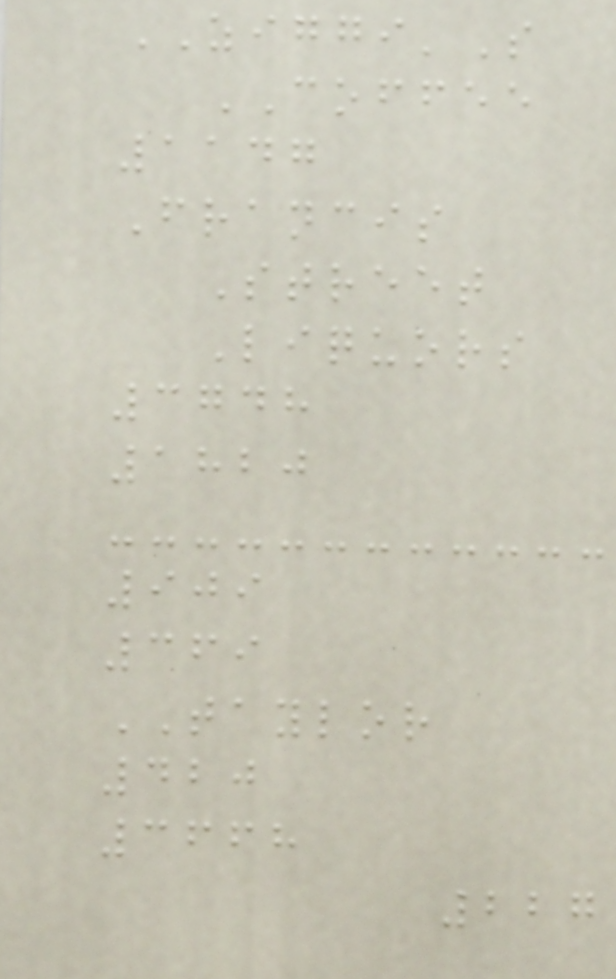ZIGGI'S
COFFEE
1147
Francis
Street
Liquors
3748
1820
909
369
TAYLOR
420
3668
227
